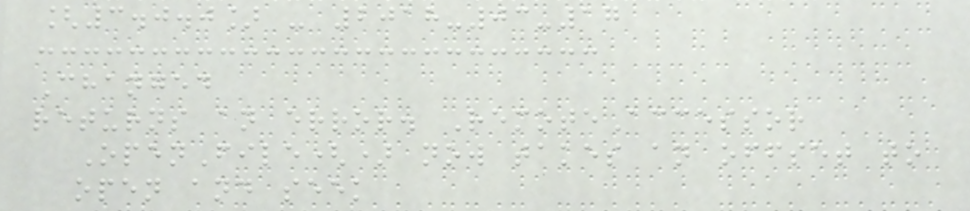[3.0.0] - 2018-03-17
Changed
returns an error. RemoteAccessor
OpenFile() now takes an offset to
open and seek
